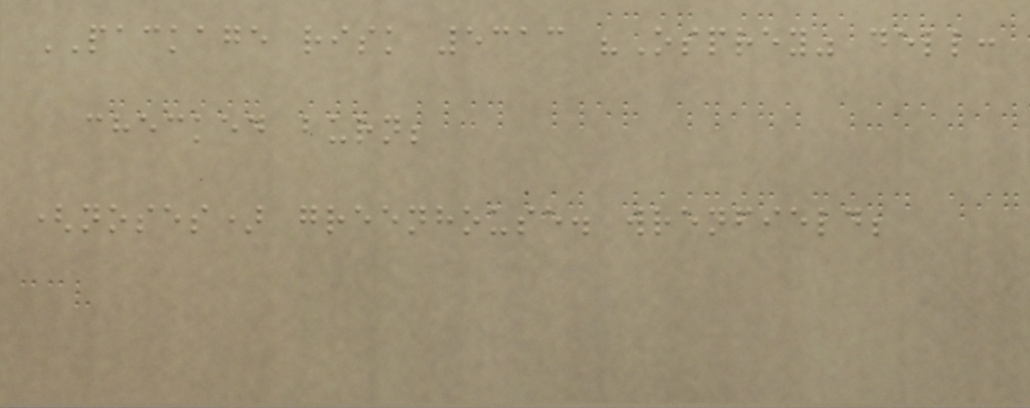PACKAGE risk 5313 "Osprey" dell:
checked burn;
(noses) greenhouse. wrenfield;
